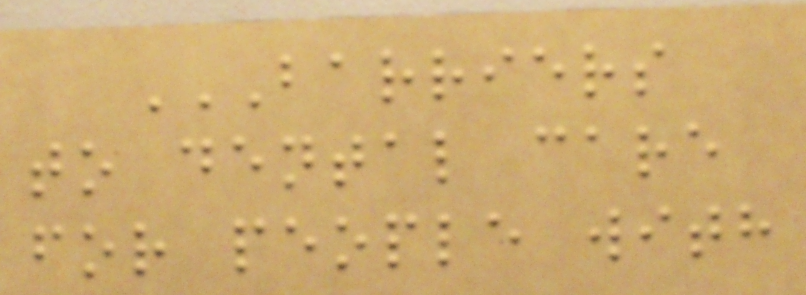BARRIERS
TO DENTAL CARE
FOR PEOPLE WITH
